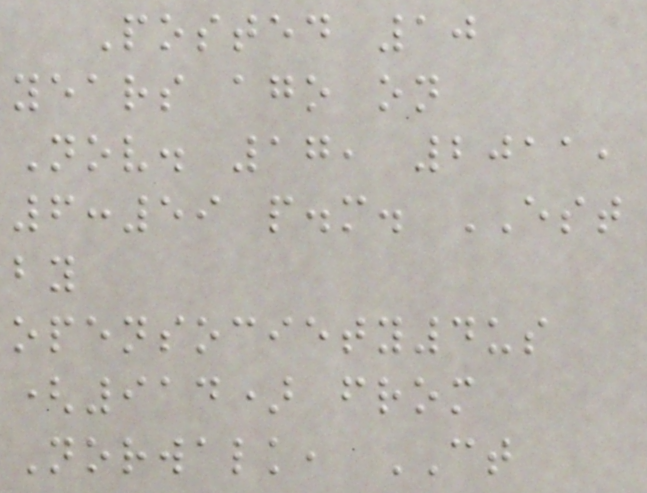Posted 10
years ago on
Nov. 17, 2011,
6:59 p.m. EST
by
opensociety4us
(914) from
Norwalk, CT
